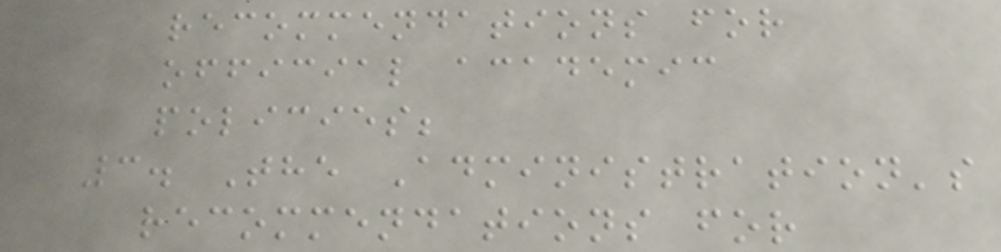recommendations for
official academic
policies;
3. The Administration's
recommendations for
